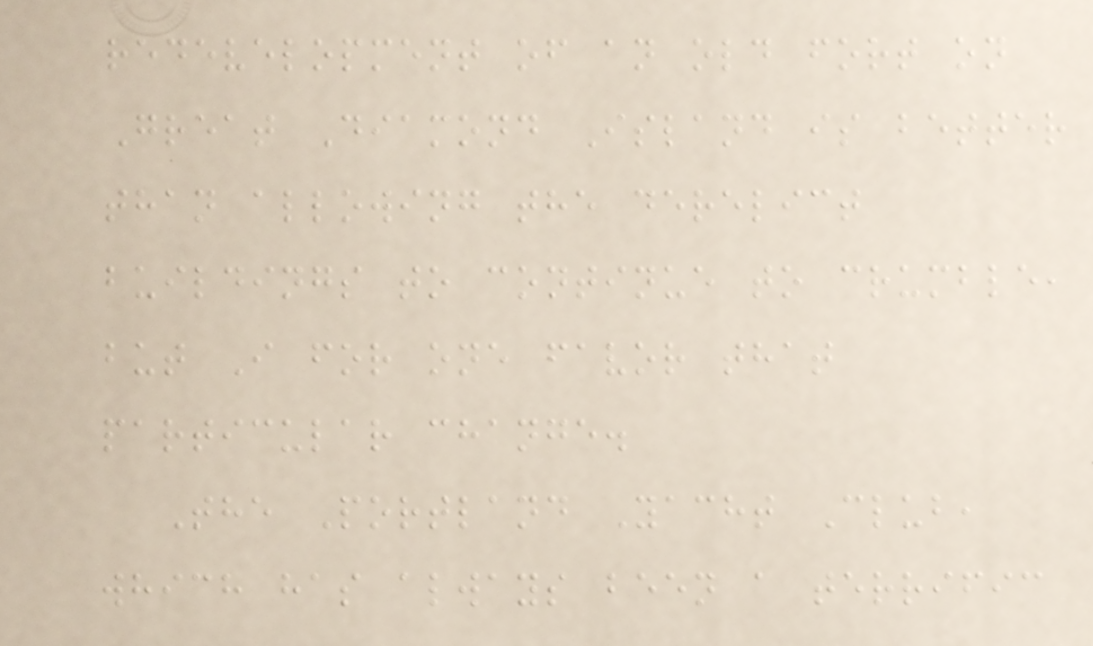redevelopment of an old fort on
Great Diamond Island is better
than allowing the derelict
buildings to continue to crumble,
but I for one favor that
particular change.
The Portland Yacht Club,
which has always been a terrific
